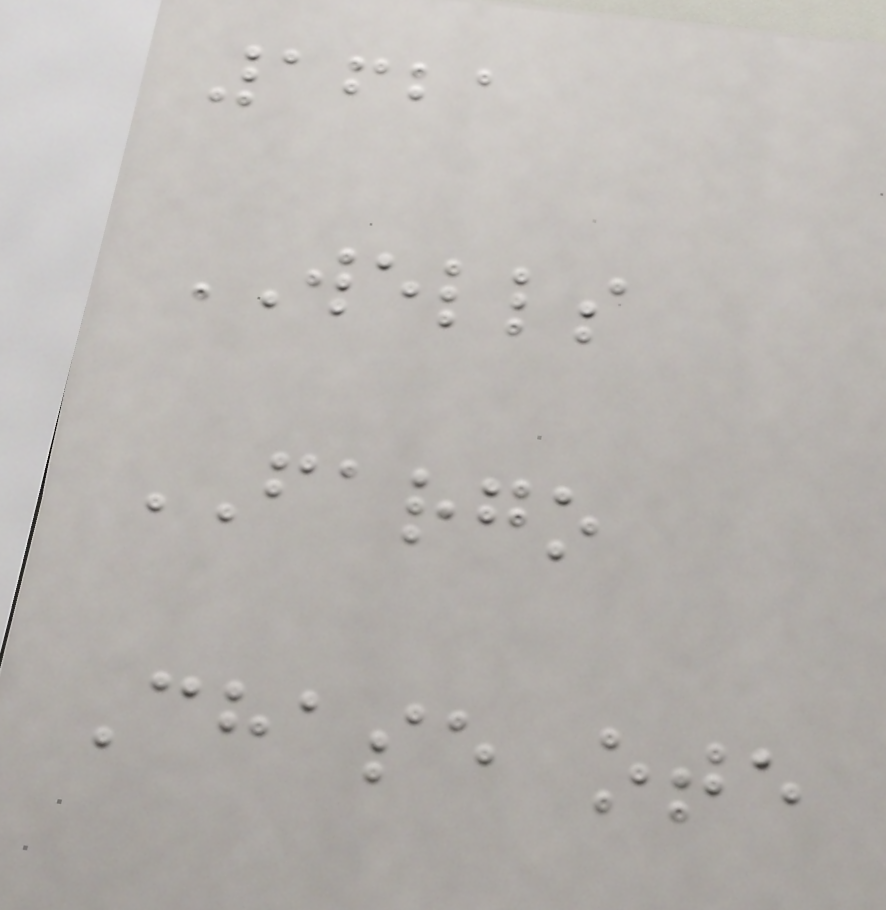1621
WELLS
FARGO
Chase ote
